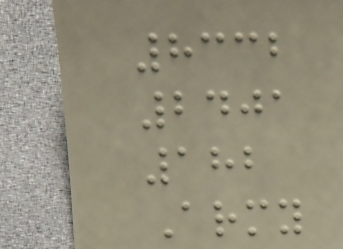8332
2401
182
Army
